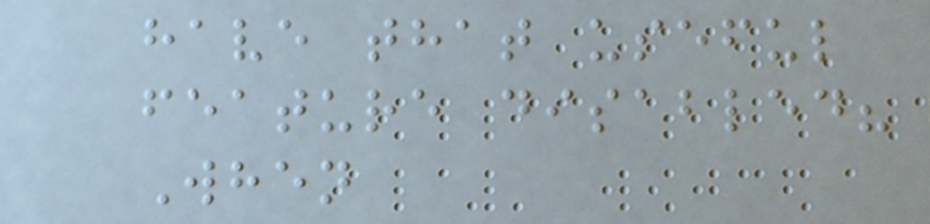have that useful
feature disabled?
When
